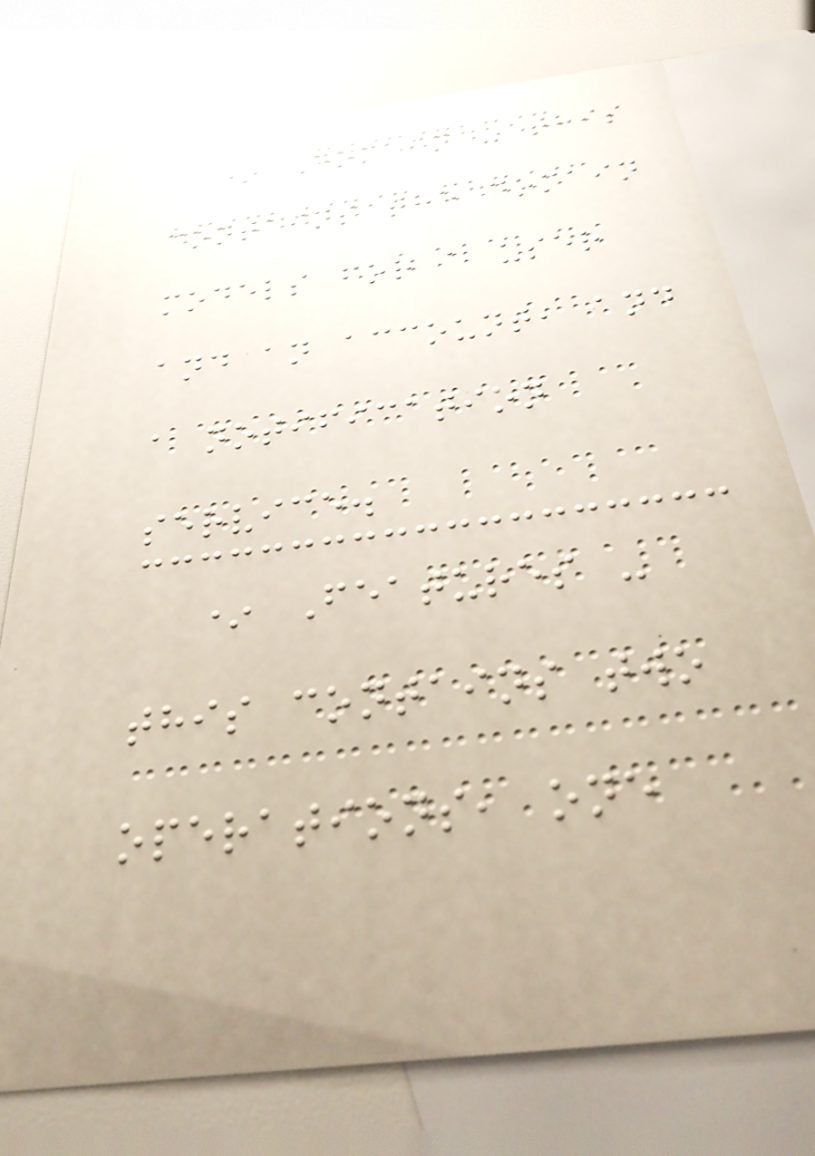* Domain - this
contains the domain
models for a user
and an account, and
a notification
service.
* Features -
this contains two
operations, one
